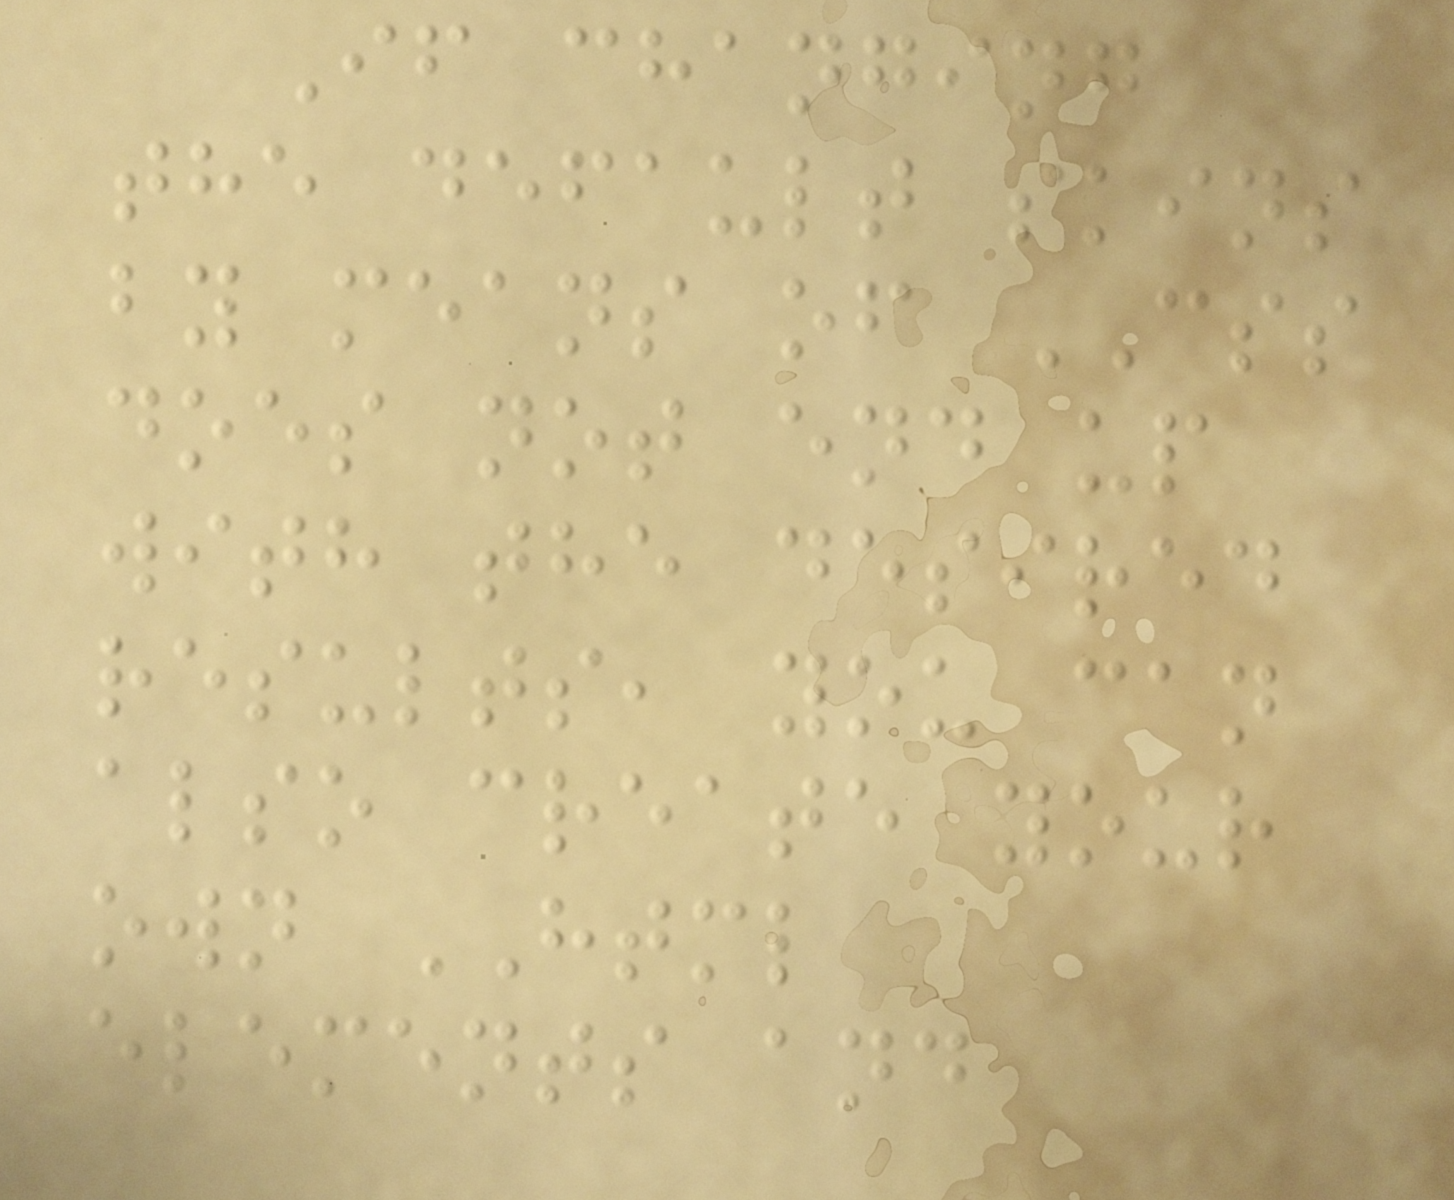If changing
the default skins
by means of CSS
does not end up
with the desired
results, you can
also create your
own HTML
elements and
